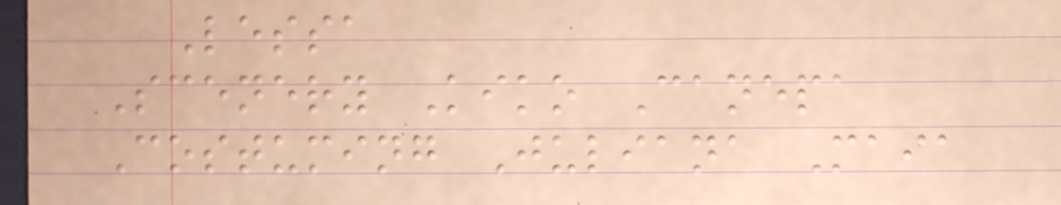Lessa
Scenery Kiko Canepa
Costuming Juliana Maia
